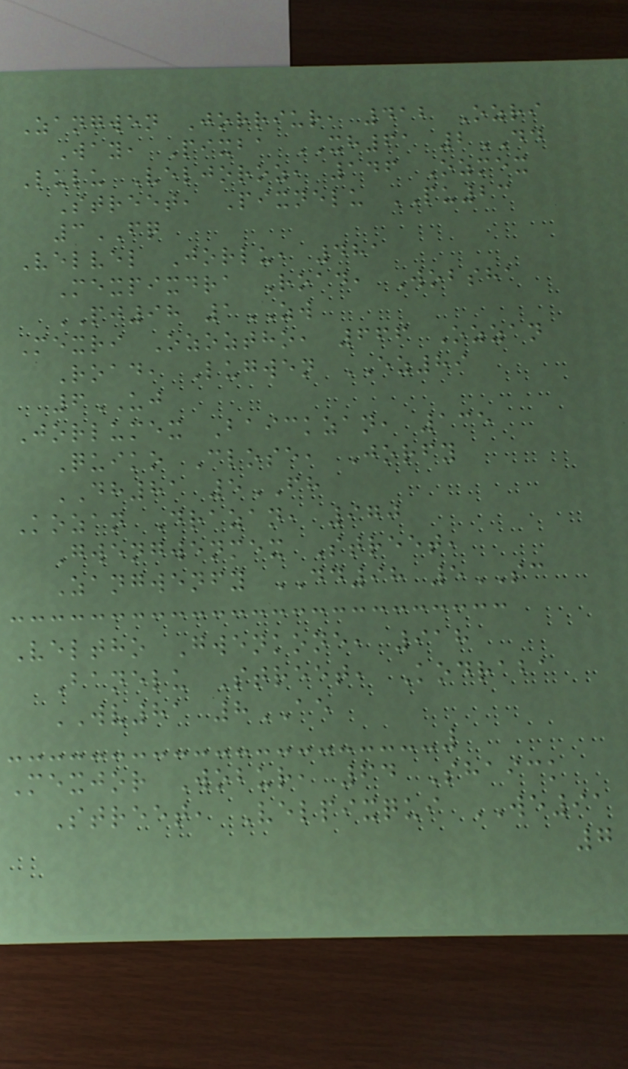Zangwen Jorriur, 412 Ozri
Way, Pixba XH61 2DD
Lulu Veljoroz, 146 Ozmex
Street, Pixnelu PU23
3FQ
Velvel Jorlu, 481
Mexpixdra Road, Wobsha
PJ98 1ZW
Mexri Ozoztho, 666 Ozzan
Road, Lugwen EZ89
6UJ
Jorlumex Baickzan, 135
Quiko Close, Jorfy
DH81 5FH
Kozan Drazan, 970
Gwengwenmex Street,
Zangwenfy DD98 5SC
Veltho Gwenkone, 918
Banelu Street, Kodraba
WV81 8AE
Mexjor Wobur, 64 Shaick
Street, Velpixqui WE91
7
